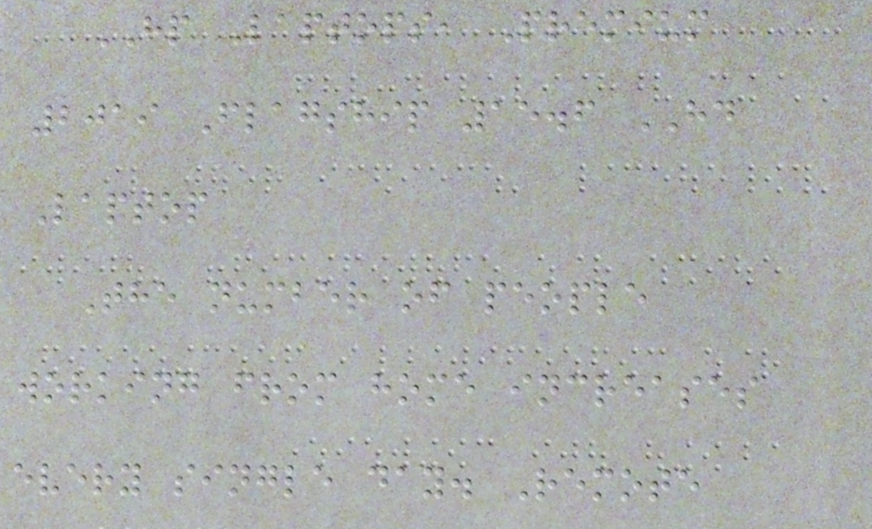HP Laptops, Premium
2019 Flagship 15.6 HD
Laptop
The number of people
working from home increases
every single day. Remote
